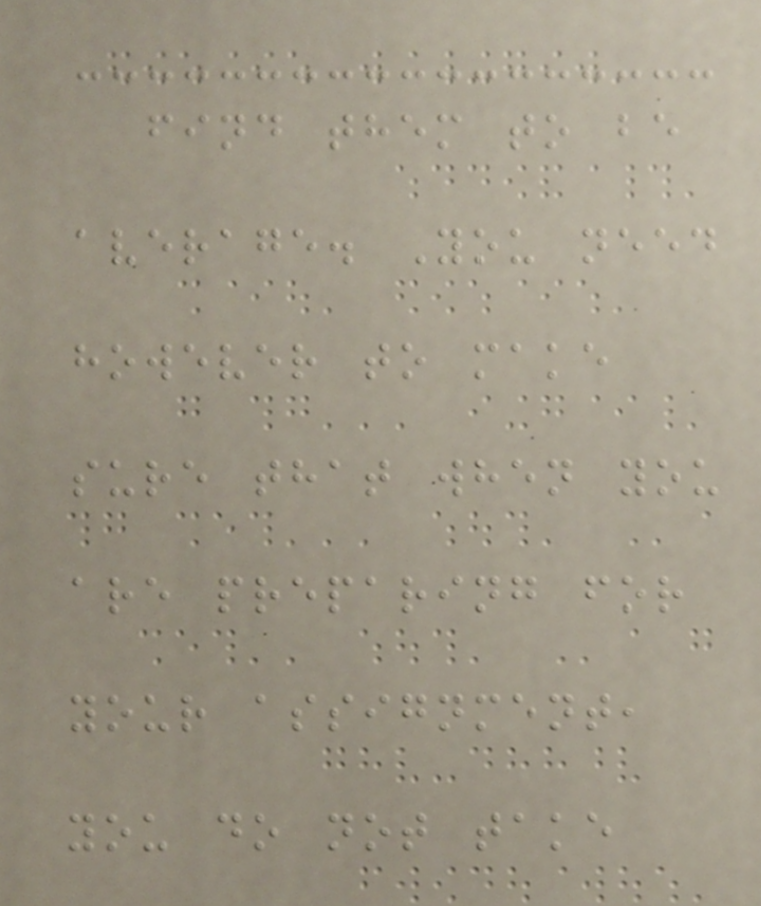find them to be
average. You need
however to make
sure that when you
are preparing for
your assignment,
you do not take
